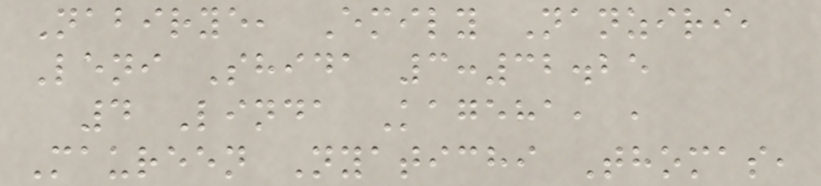Nabirye, Emily Nanziri,
Leni Shida 3:32.25
4 Linda Kageha, ,
Maureen Nyatichi Thomas,
